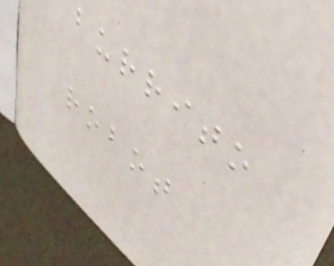burrito
robot
